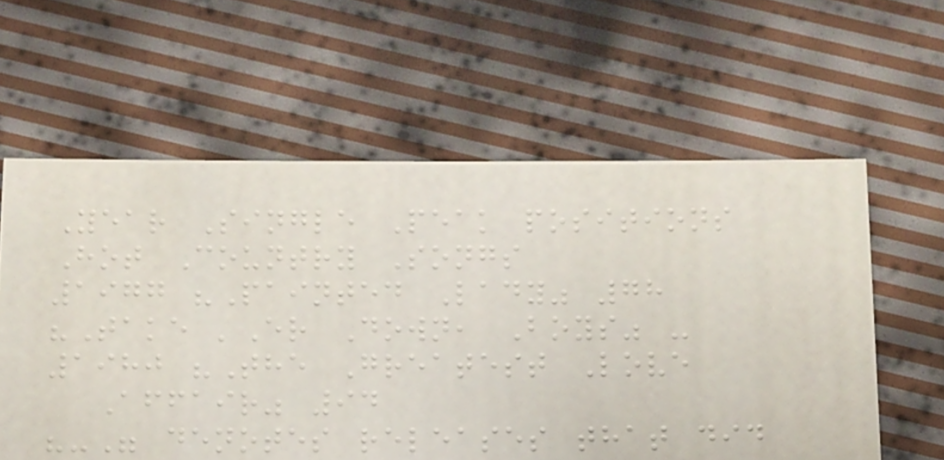Year Single Peak positions
Hot Country Songs
1977 "Painted Lady" 78
"Take 'Er Down, Boys" -
1980 "The Greatest Love
Affair" 94
"-" denotes releases that did
